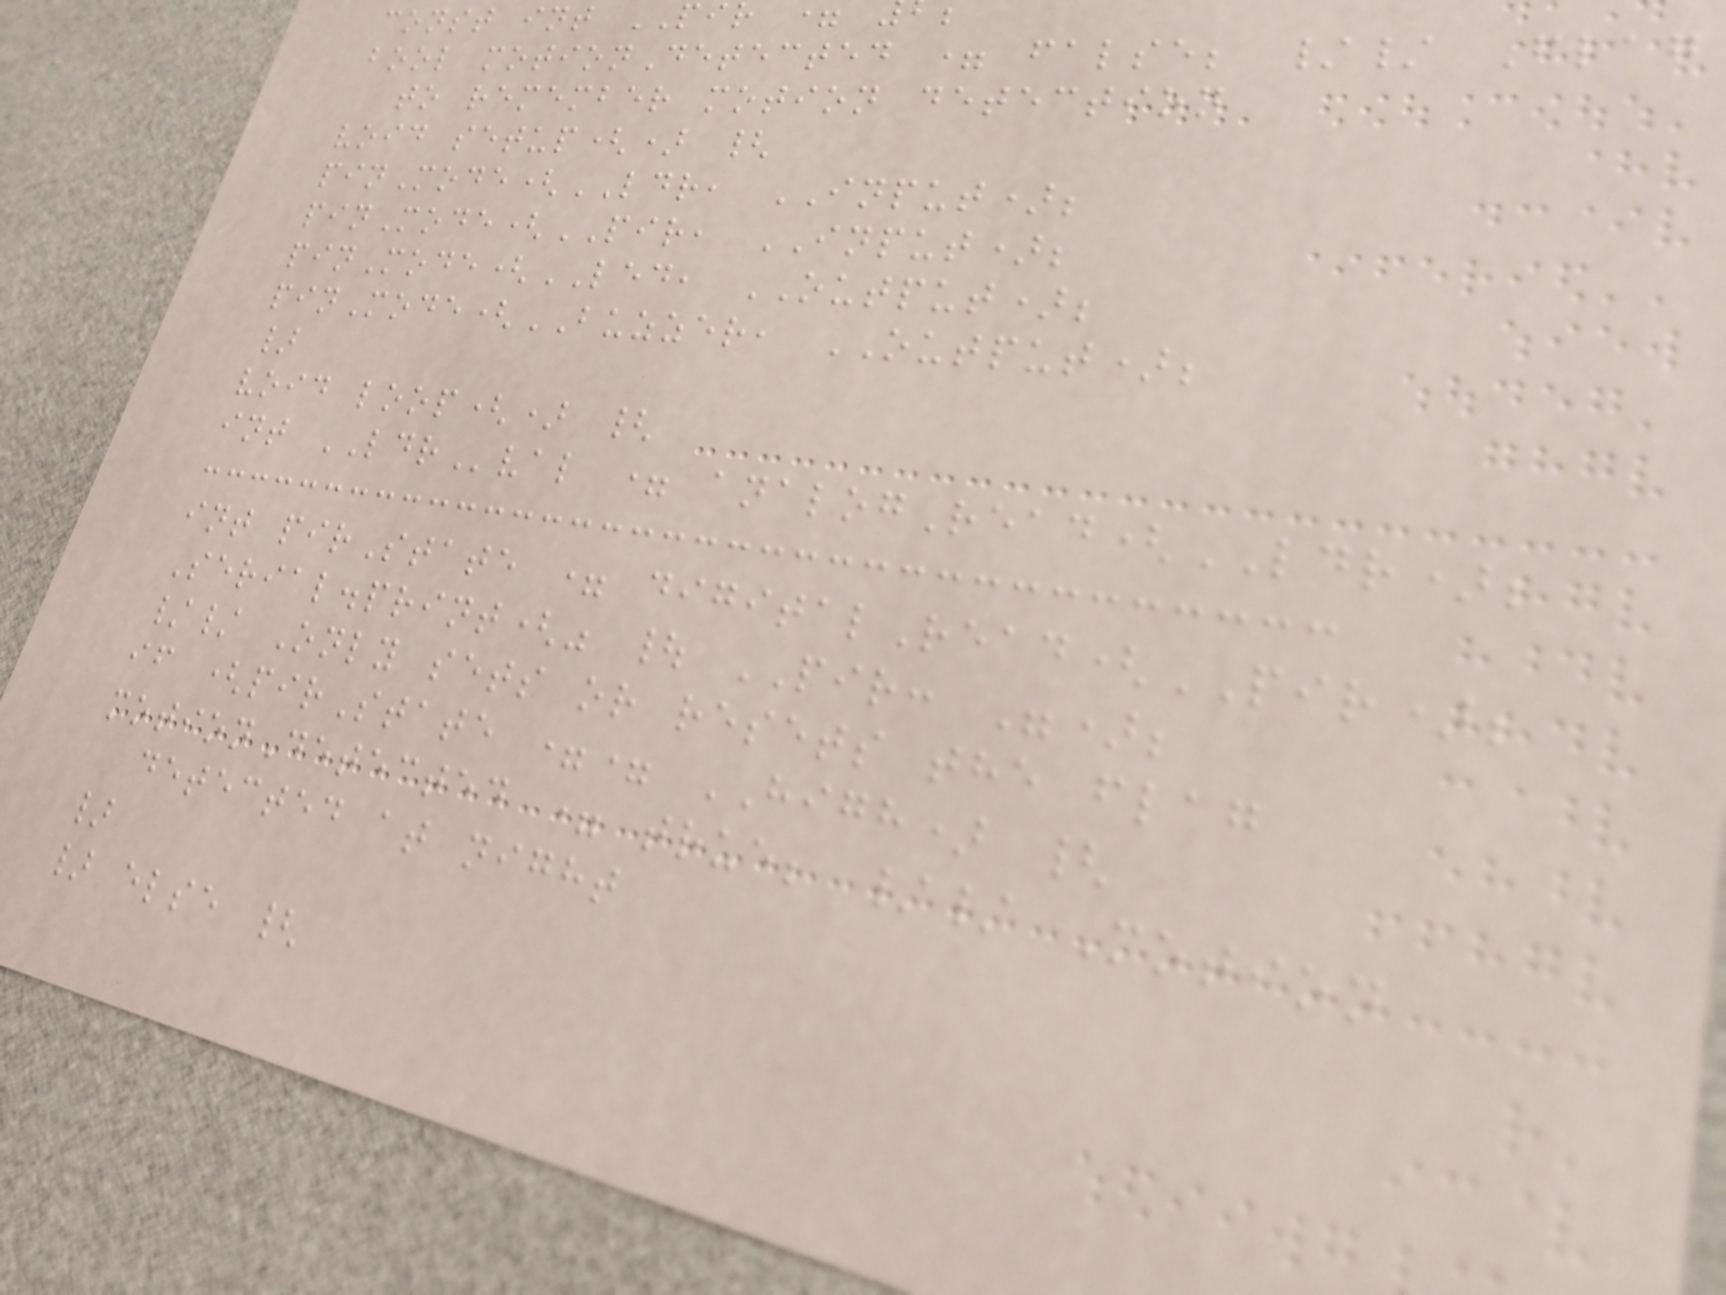const int PIR
bool motionDetected = false; // Flag
to remember motion detection
void setup() {
pinMode(LDR, INPUT);
pinMode(PIR, INPUT);
pinMode(LED, OUTPUT);
pinMode(BUZZER, OUTPUT);
}
void loop() {
int LDRval = analogRead(LDR);
int pirState = digitalRead(PIR);
Serial.print(" | PIR: ");
// Only sets or resets the flag
if (pirState == HIGH) {
motionDetected = true; // Motion
detected at night
}
} else {
